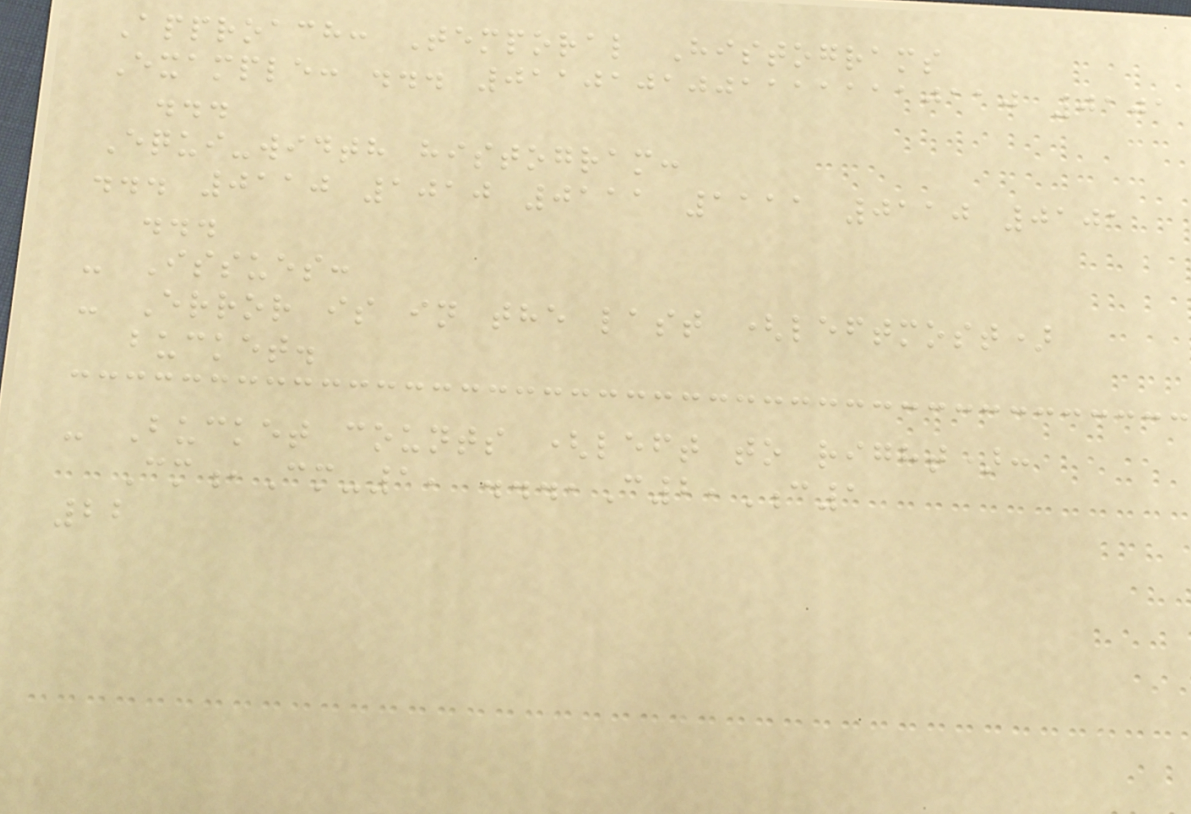Approach: Temporal Histograms
Example: ... 01101010011111110110 0101
...
Equi-width histogram:
... 0110 1010 0111 1111 0110 0101
...
- Issues:
- Error is in the last (leftmost)
bucket.
- Bucket counts (left to right):
Cm,Cm-1, ...,C2,C1
22
